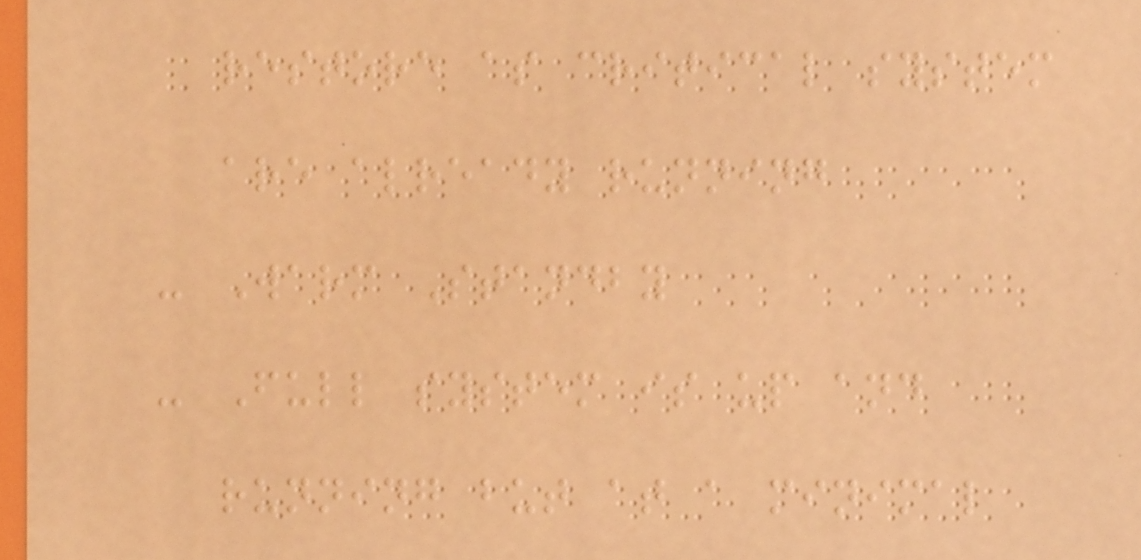restore as critical system
are already running
- Warm Standby
- Full system is up and
running but at a minimal
